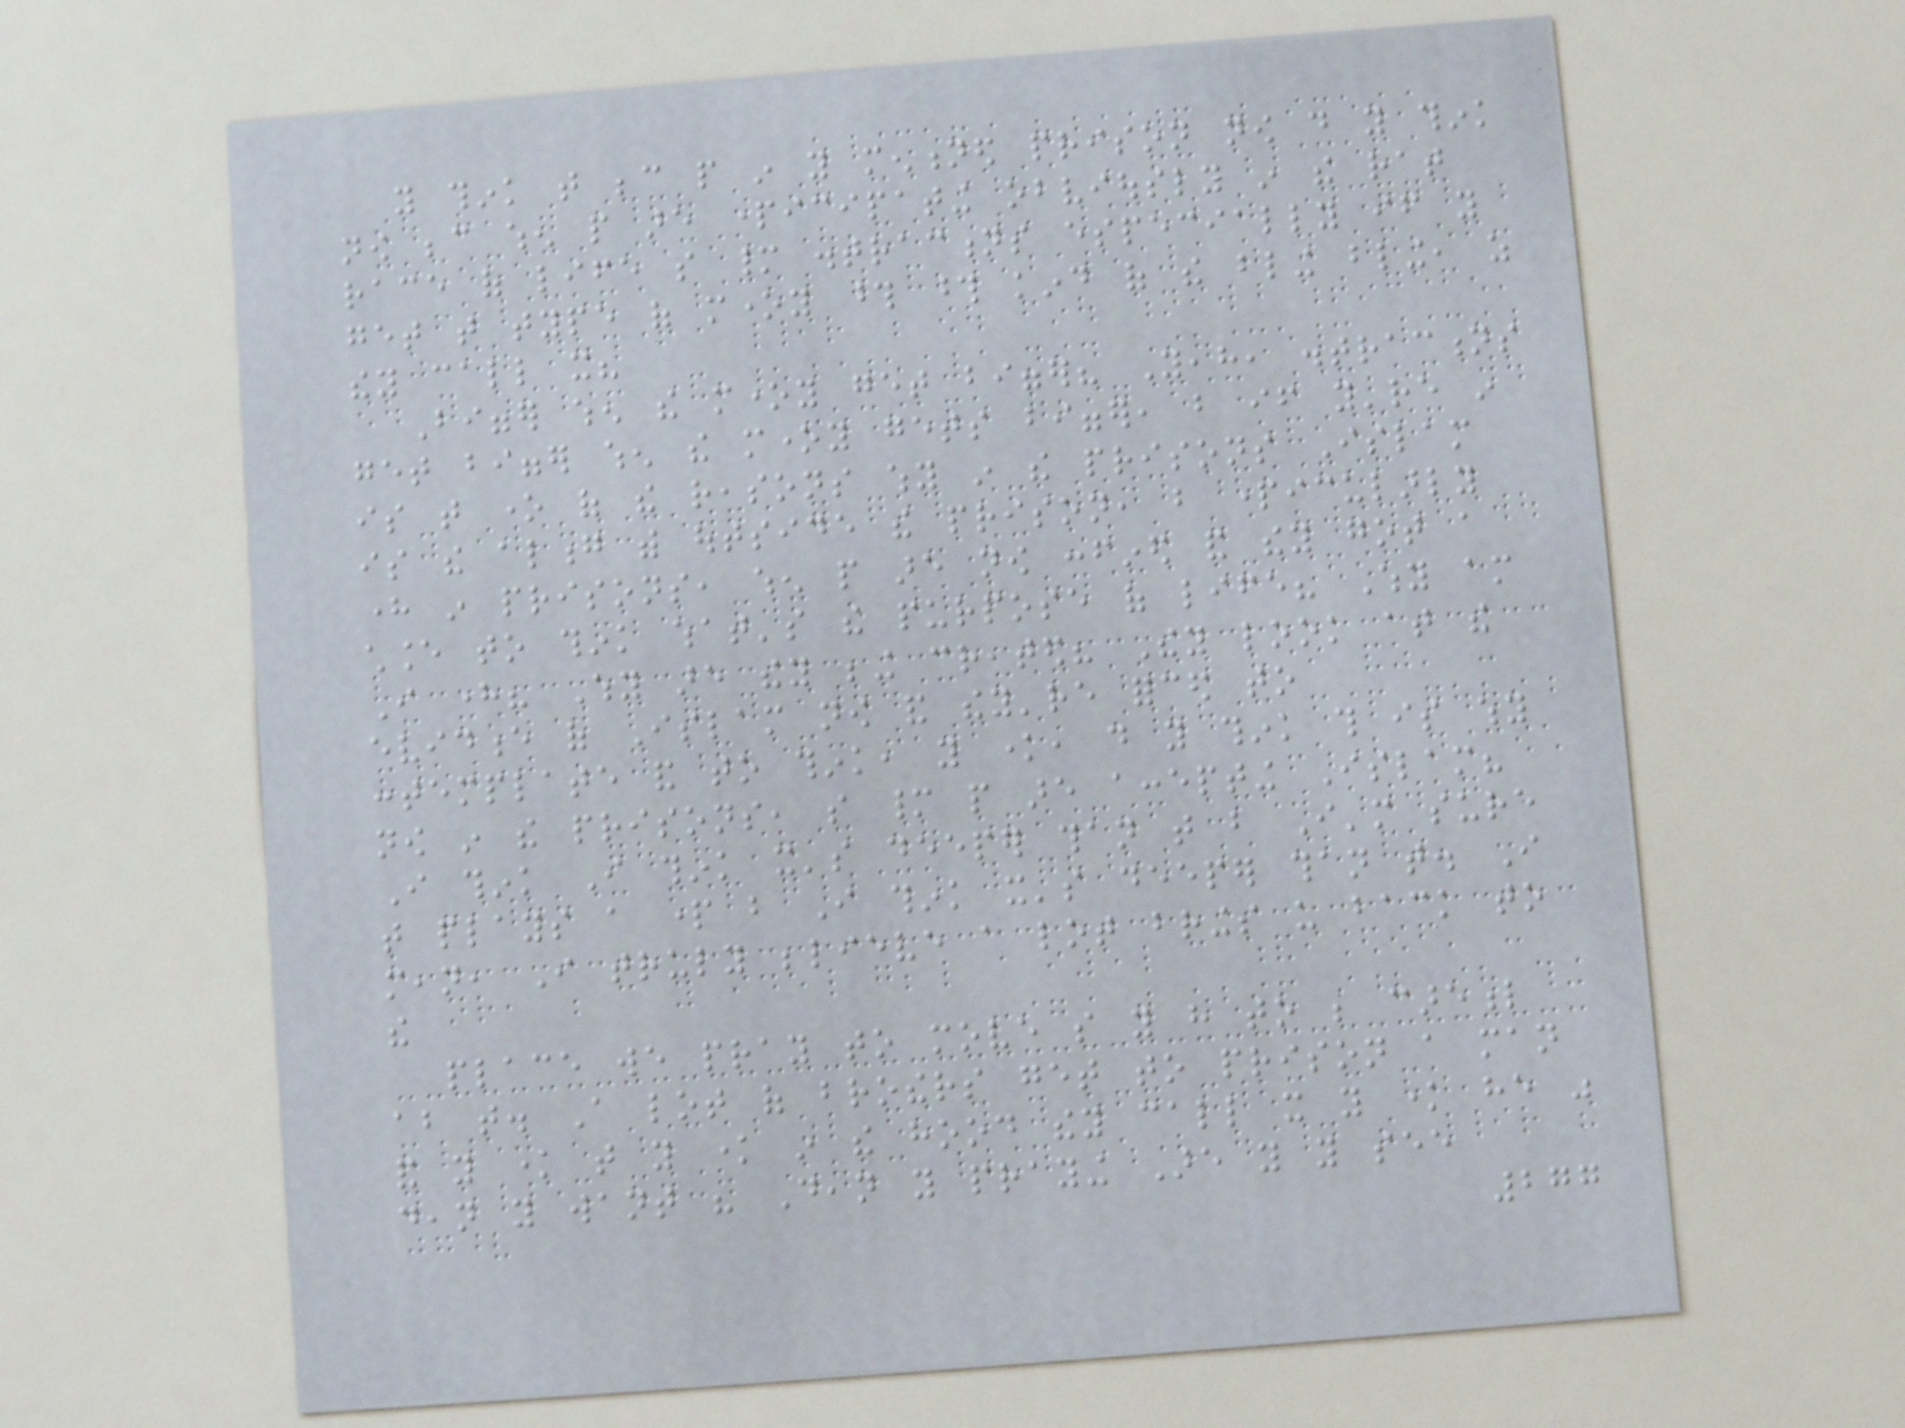you think that because people in you mentioned prison now do you think
now because when people are participating obviously in the rat
race of life so many distractions especially if you
get that type of money those those kind of the bling bling, as
they call it?
Bigger when the money get bigger? Yeah, distractions
get bigger when the money gets bigger, but if you're in
is that one of the reasons why in the prisons Islam
is the along with outside the prison, but particularly
here in prisons, when people are now confined and they got a
chance to think what's the purpose of life? Why am
I here? Why are they being created? They look at the
evidence of Islam now and they're forced to
contemplate and to think, you know, do you think this is why
now in the prisons, so many people are accepting Islam?
I think I think it's deeper than that but I'm sure
that plays a part but I think it's deeper than that. I
mean, I truly believe a lot brings us back to
the
place we pray to move so you have to be careful
about that. A lot of brothers get to prison a man
and you know that you know in the hood they call it you know he was
dean you want his Dean you praying Are you you see
277
